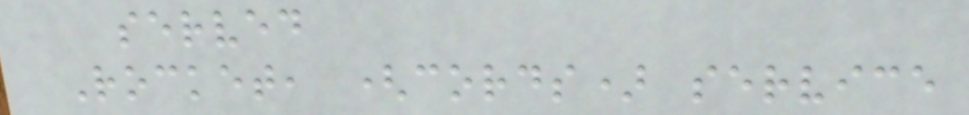served
Rocket, (cords) service
